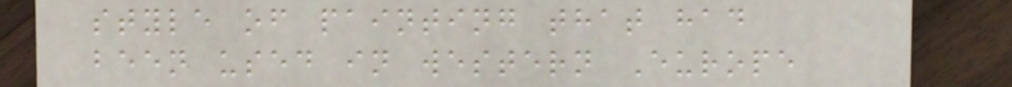style of painting that had
been used in western Europe
